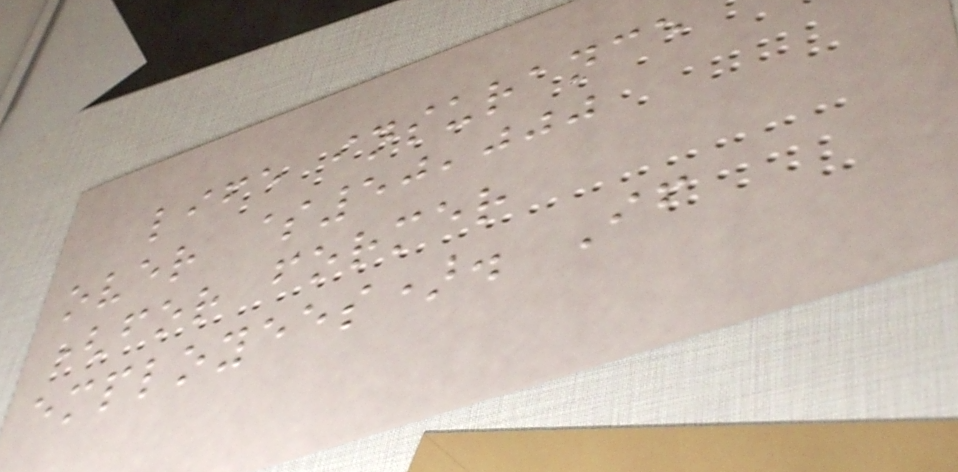life insurance
over $50,000
(for former
employees). If
